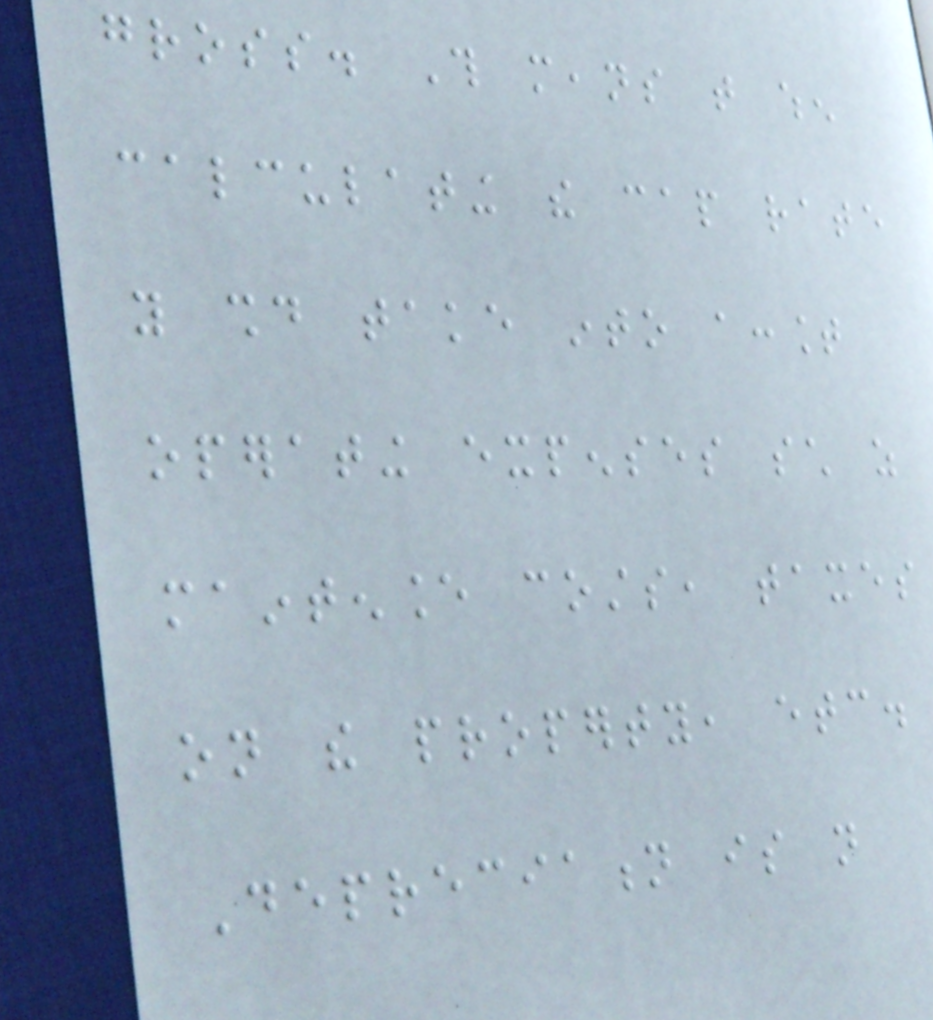gross. This means that when
calculating the cap rate
you should take into account
operating expenses such as
maintenance costs, taxes
on the property, etc.
Depreciation is not
